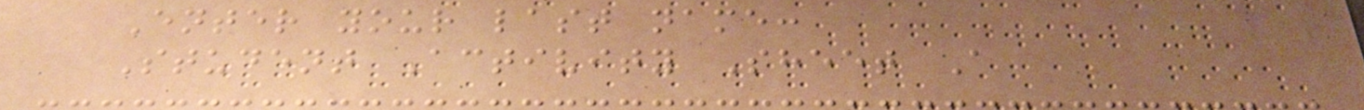Enter your last name:
Student Activity Sheet A
